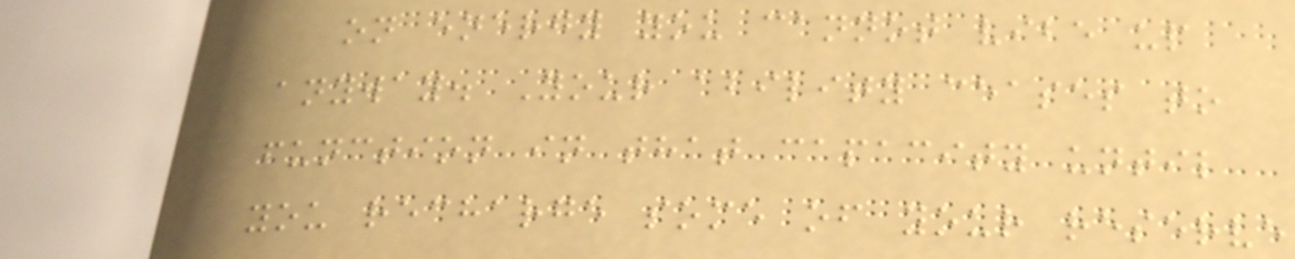on energy you cannot vibe up
anyway. Your ability ceases to
function in that capacity until
you recharge some of your reserve
